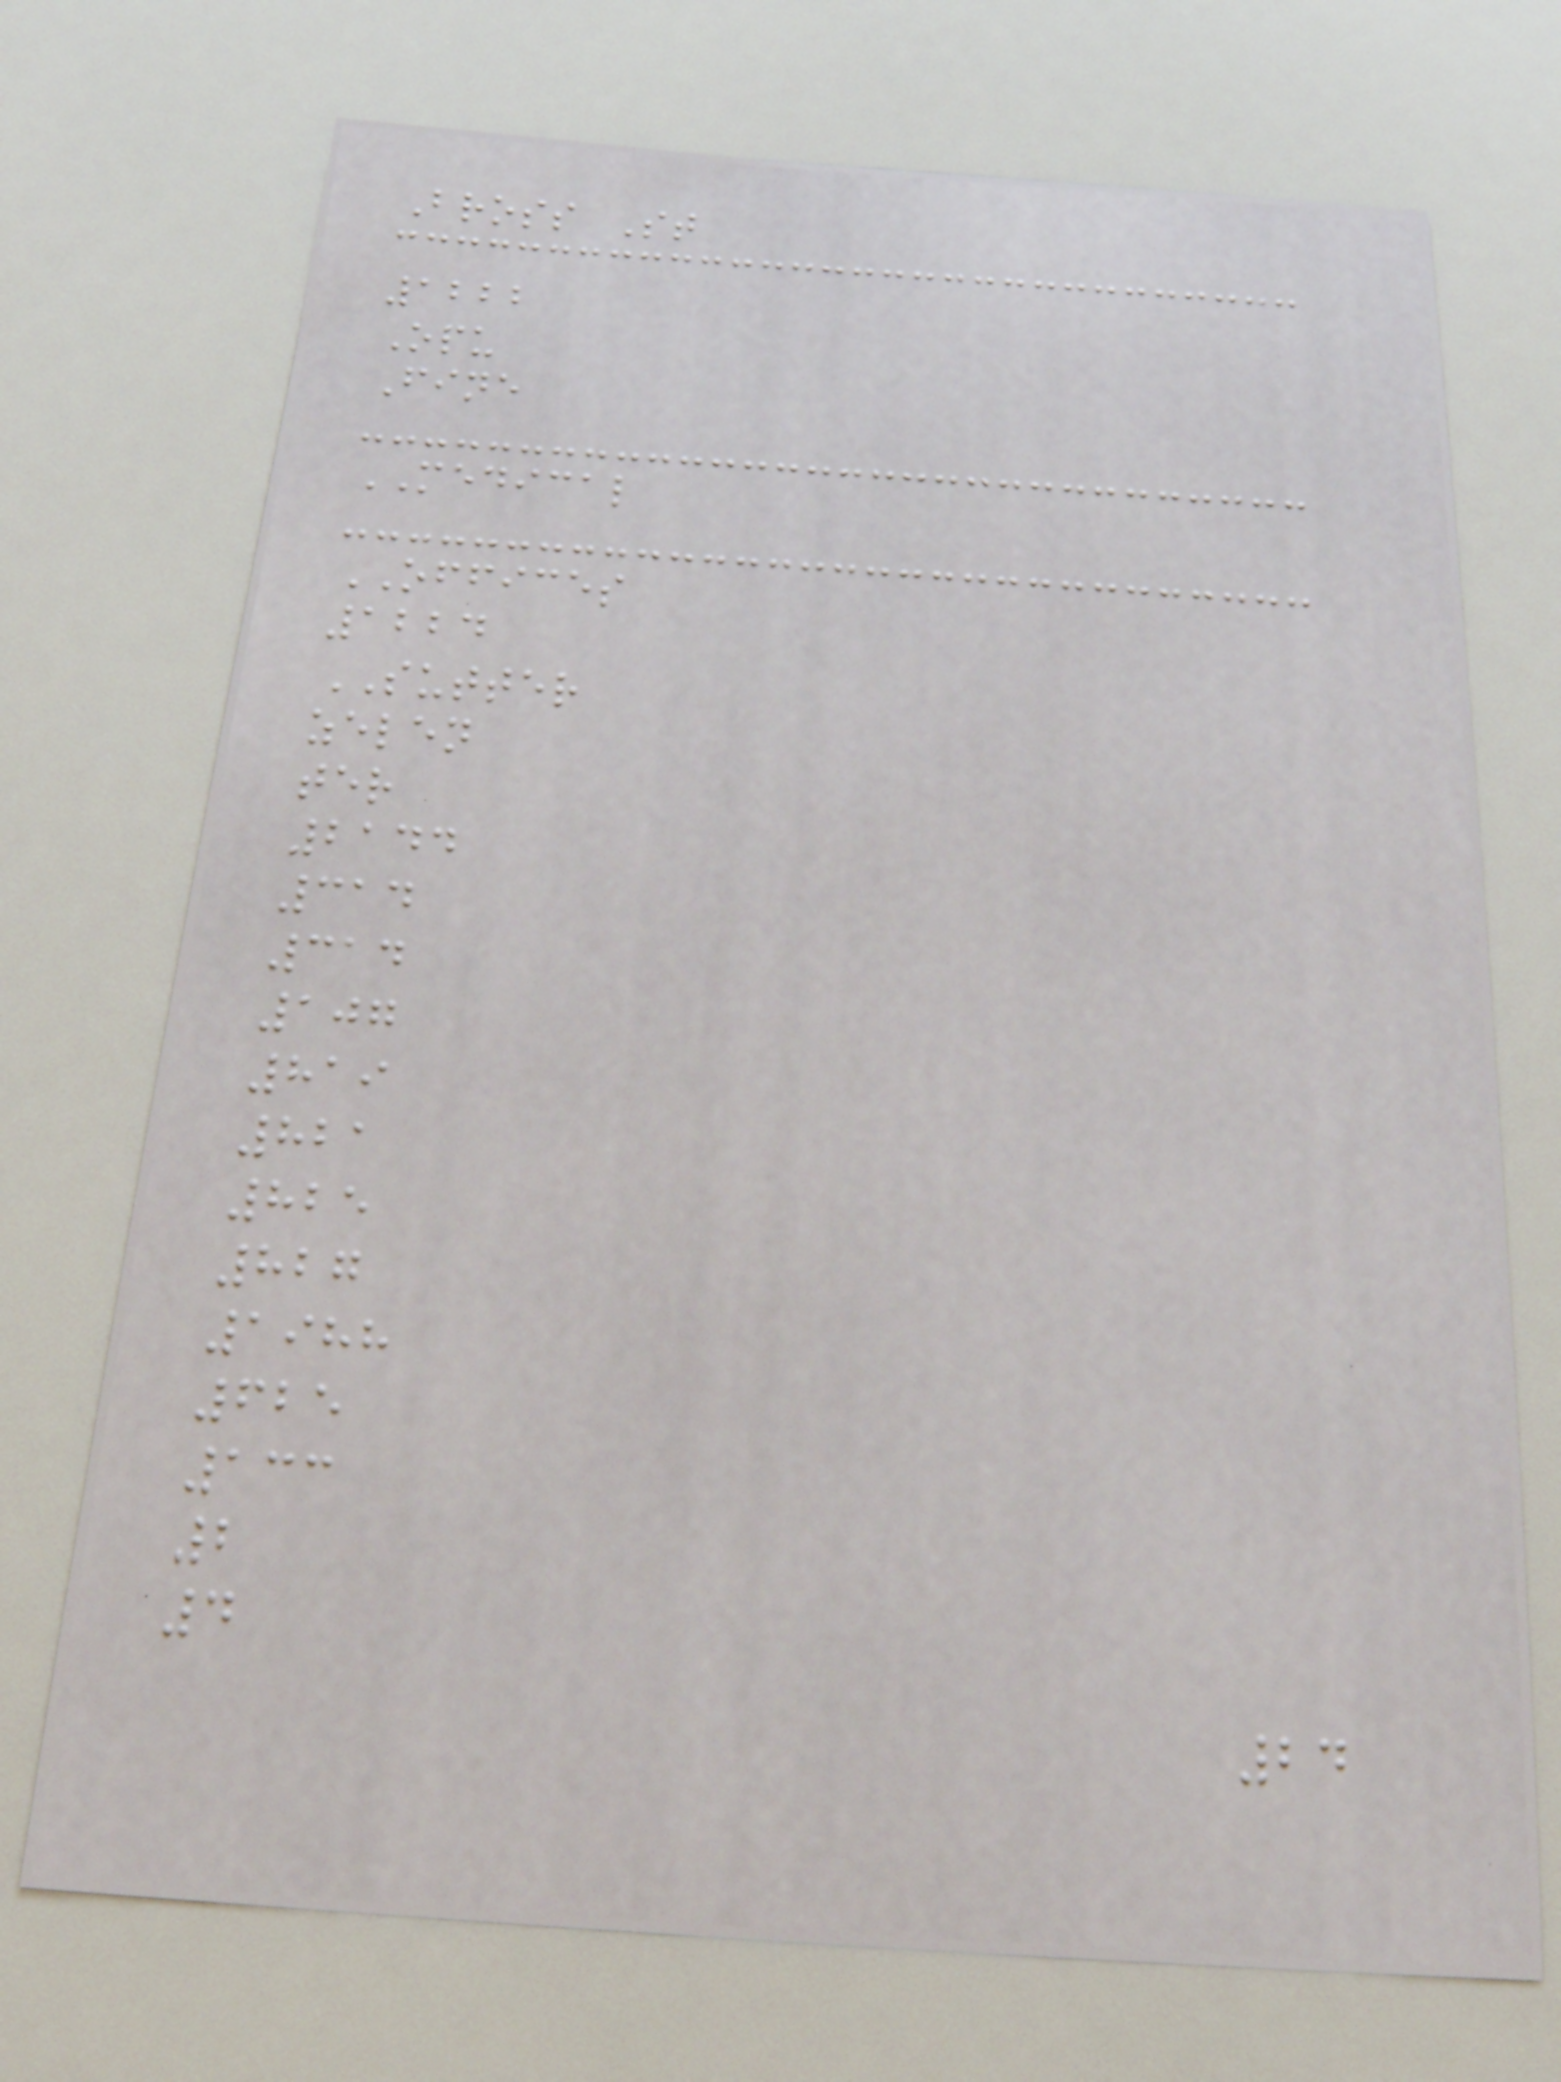Bross St
1222
Opu
Fine
MEDICAL
OFFICES
1224
SUTTER
zelen
ter
2144
314
314
107
819
821
825
827
1988
625
133
2
4
24
